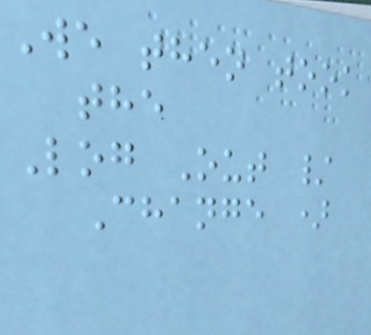We then took
the
Log Out /
Change )
